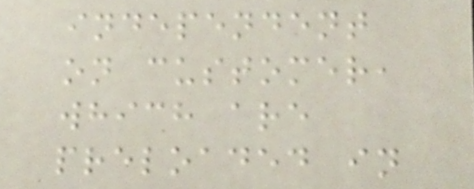independent
on customer,
which are
preloaded in
